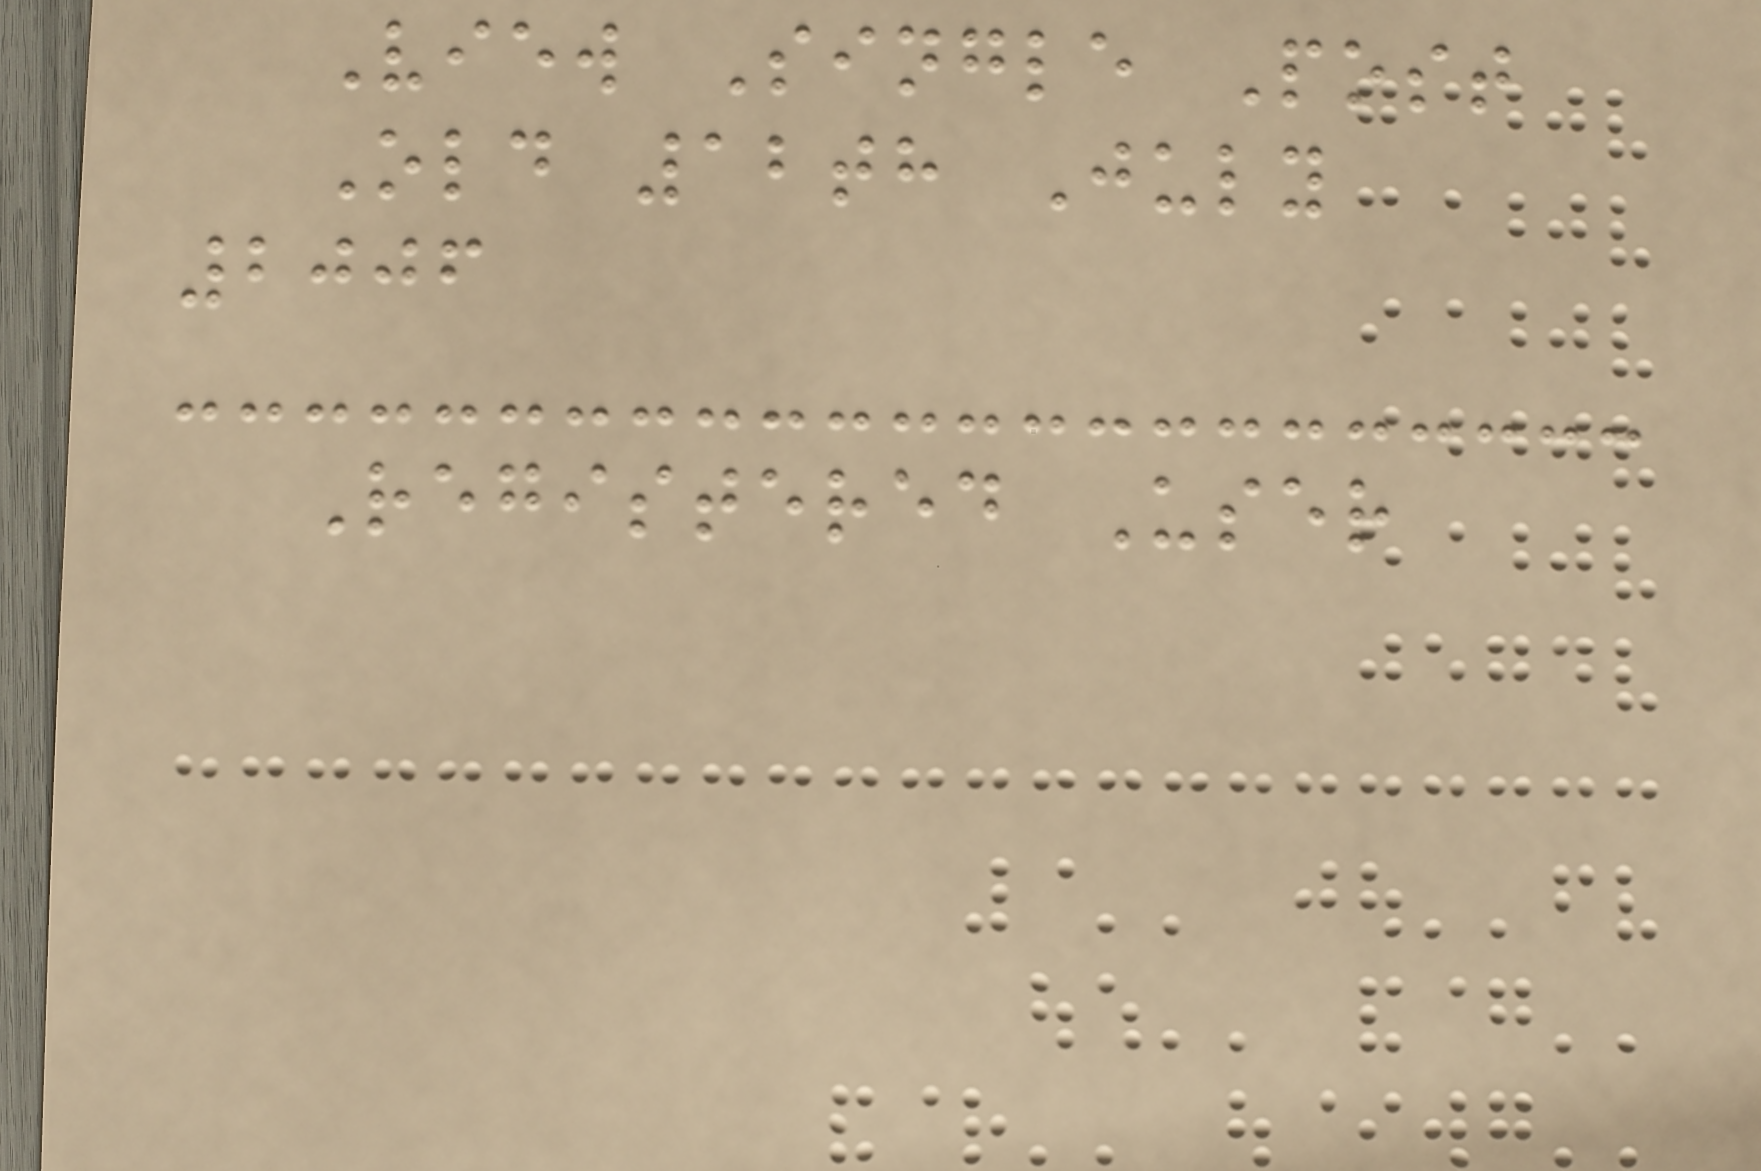View Single Post
Old 12th July
2006
Registered User
